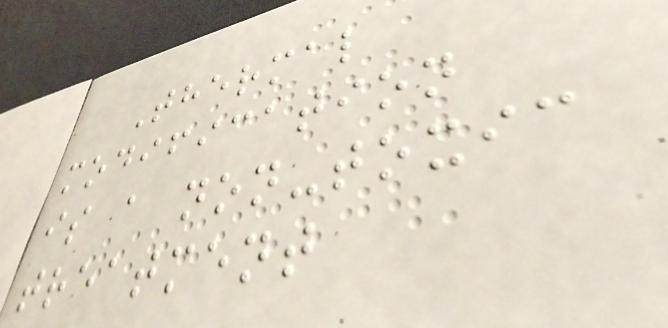Thermal
modification
is a non-toxic
treatment
